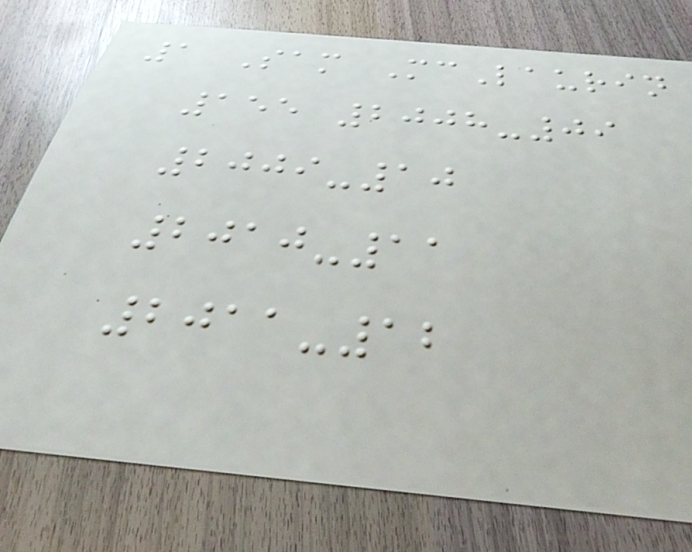1 Sam McLaurin
155 2008-09
2009-10
2010-11
2011-12
